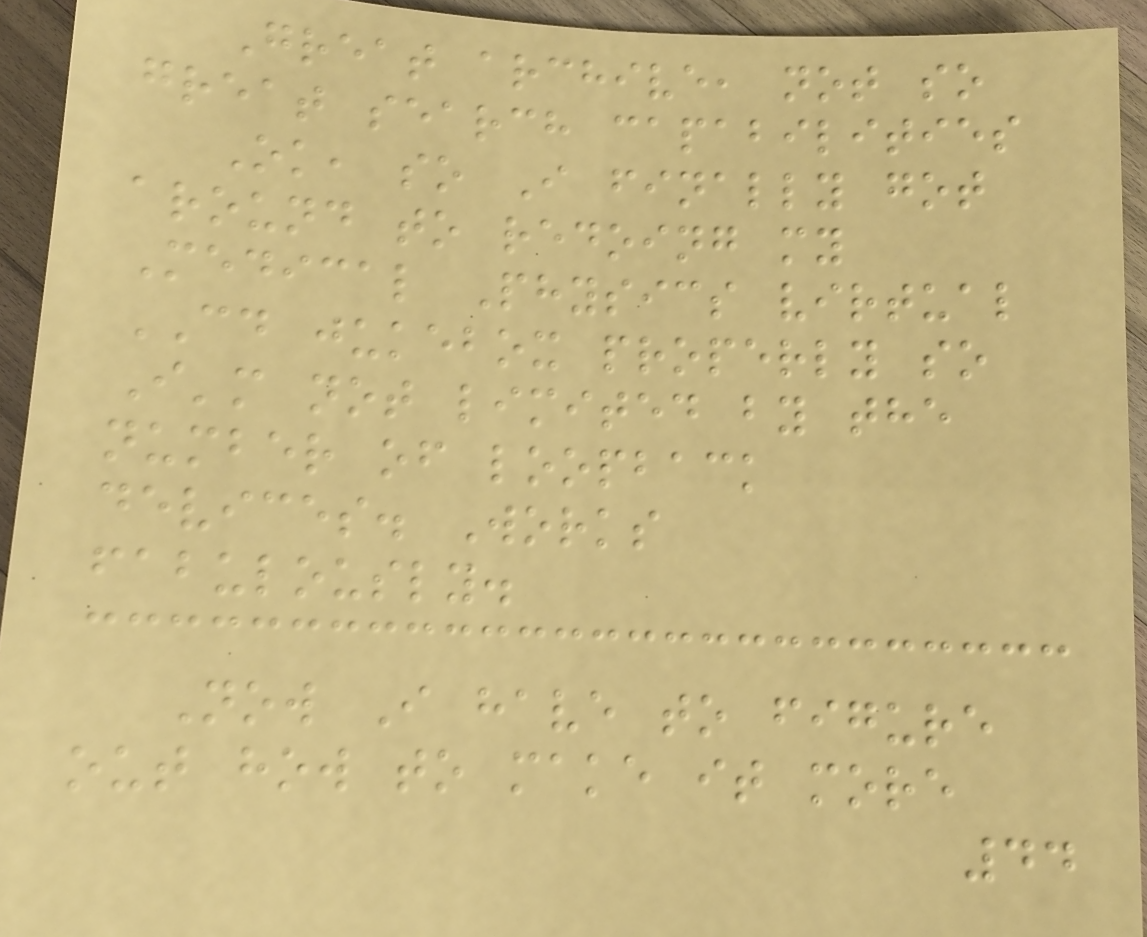Great archive, not so
great search capabilities
Ok, so I finally got
around to redoing my
Medical Physics virtual
CD jukebox properly so
I'm not limited by the
number of loopback
devices. Works
fabulously.
Now I have to figure
out how to make it more
44
